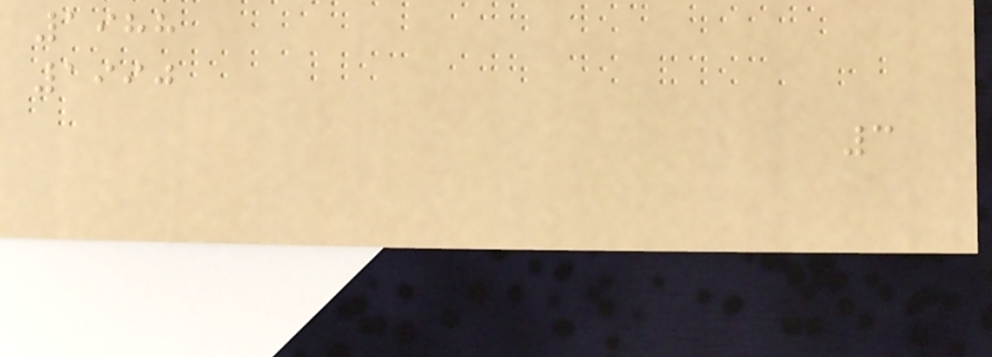1988
1990
3
